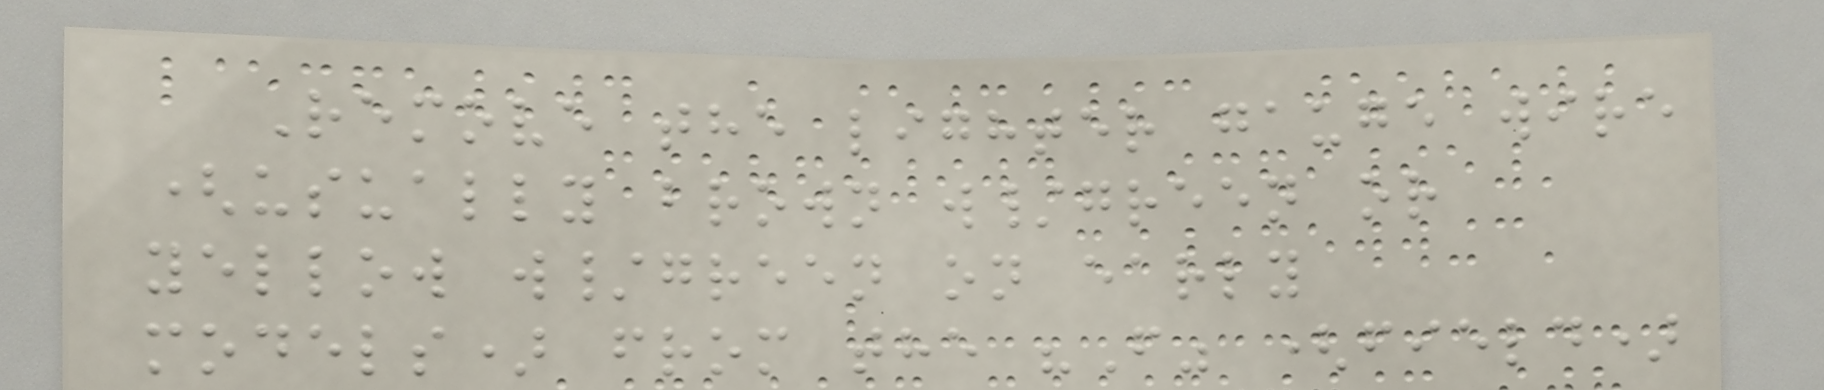Remove the lighter gauge wire
(usually brown w/green or
yellow w/green on early
models) from the "F" (field)
